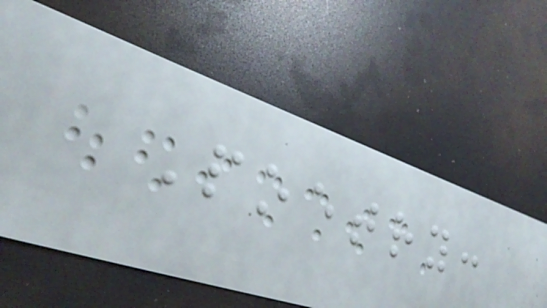Poetry:
